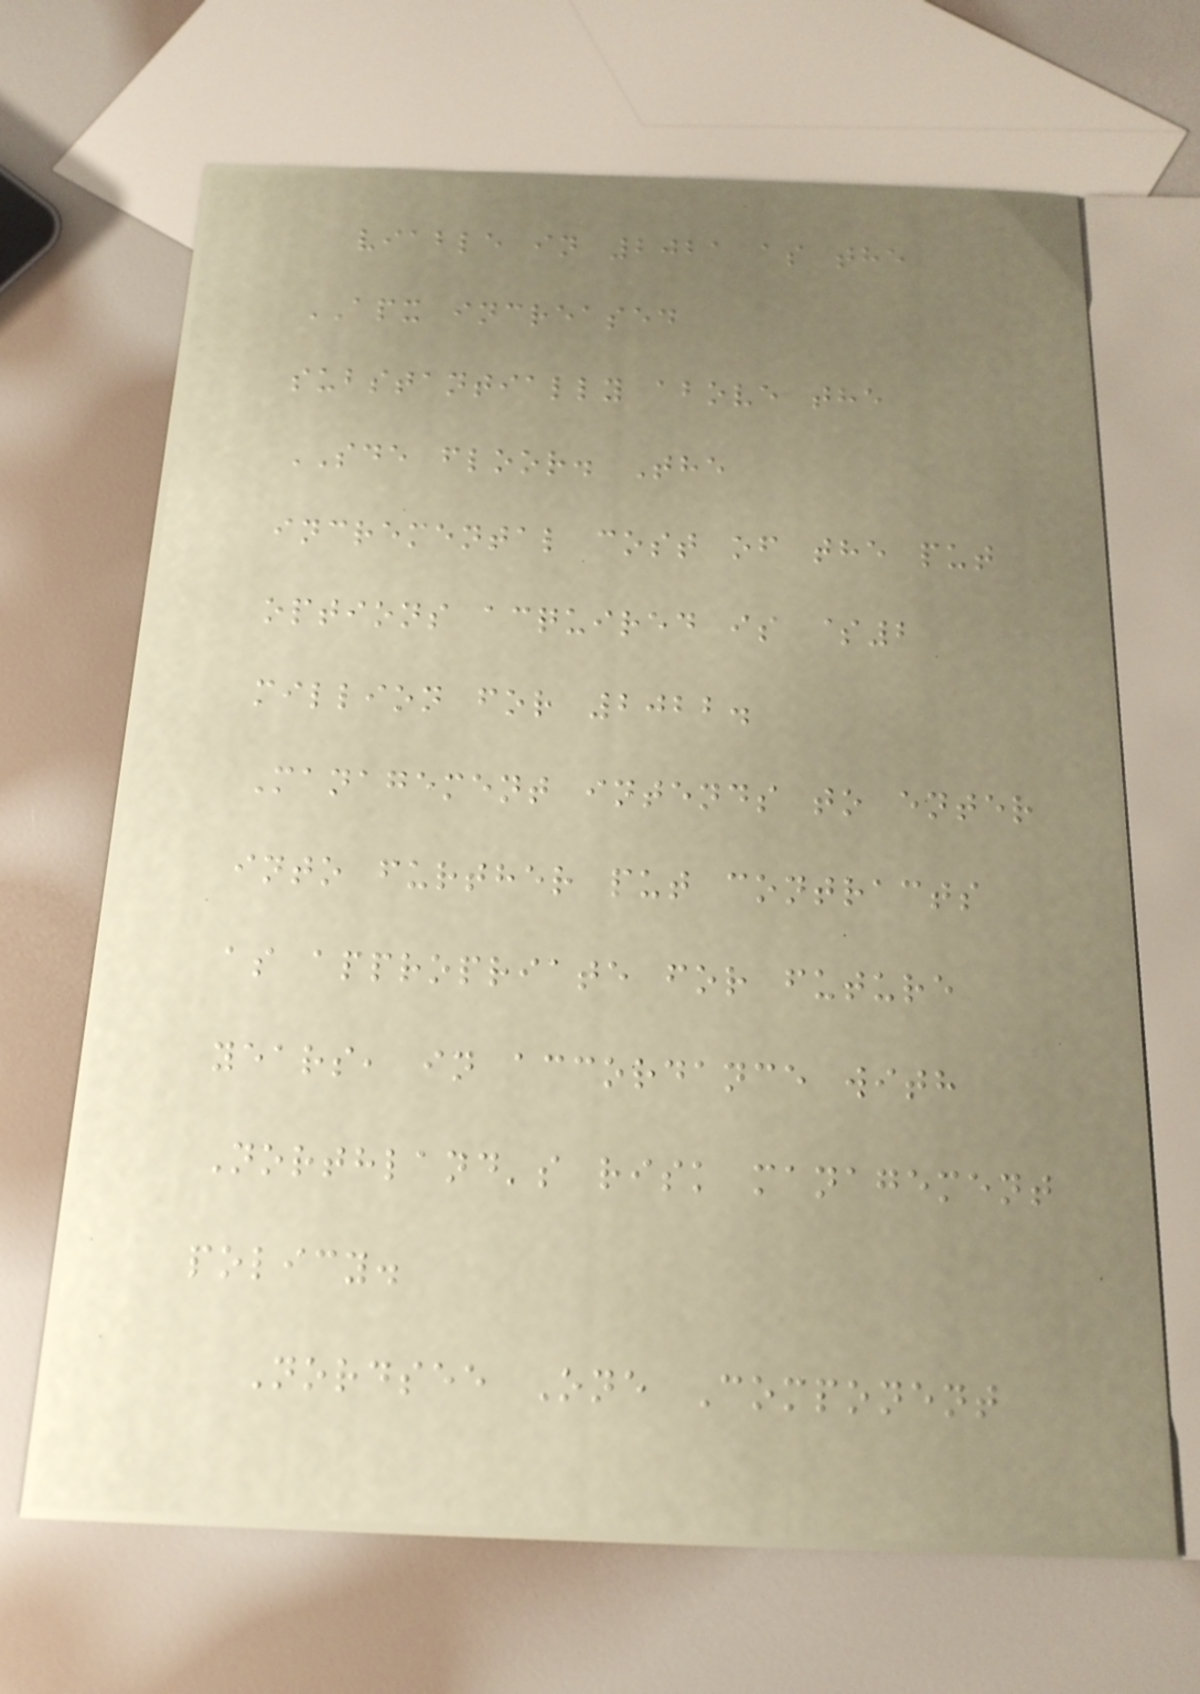viable in 2021 as the
APX increased
substantially above the
SDE floor. The
incremental cost of the put
options acquired is $2
million for 2022.
Management intends to enter
into further put contracts
as appropriate for future
years, in accordance with
Northland's risk management
policy.
Nordsee One Component
